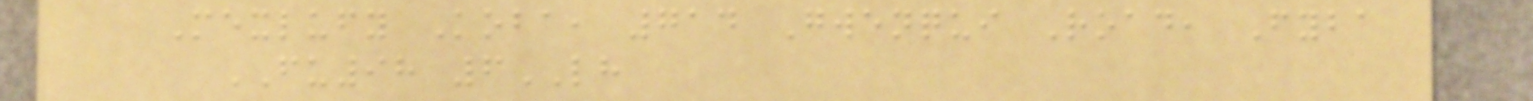Mexlufy Koba, 714 Gwenqui Road, Fyba
FU98 6LH
